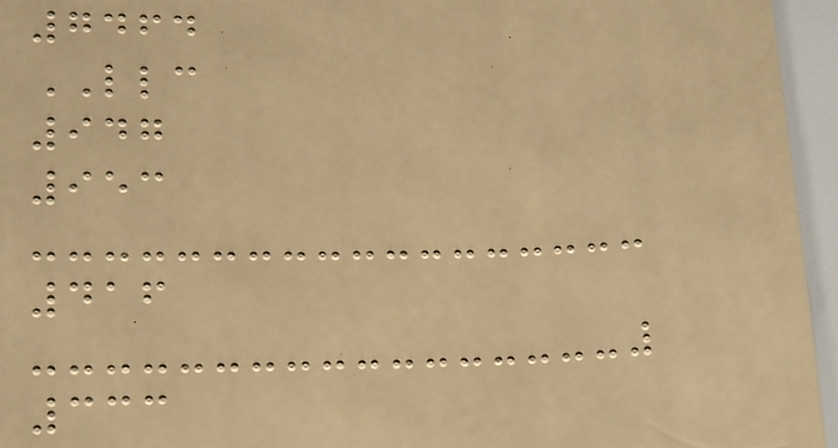7464
LLC
947
953
416
333
